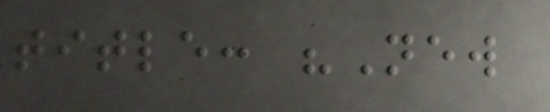title: "New
